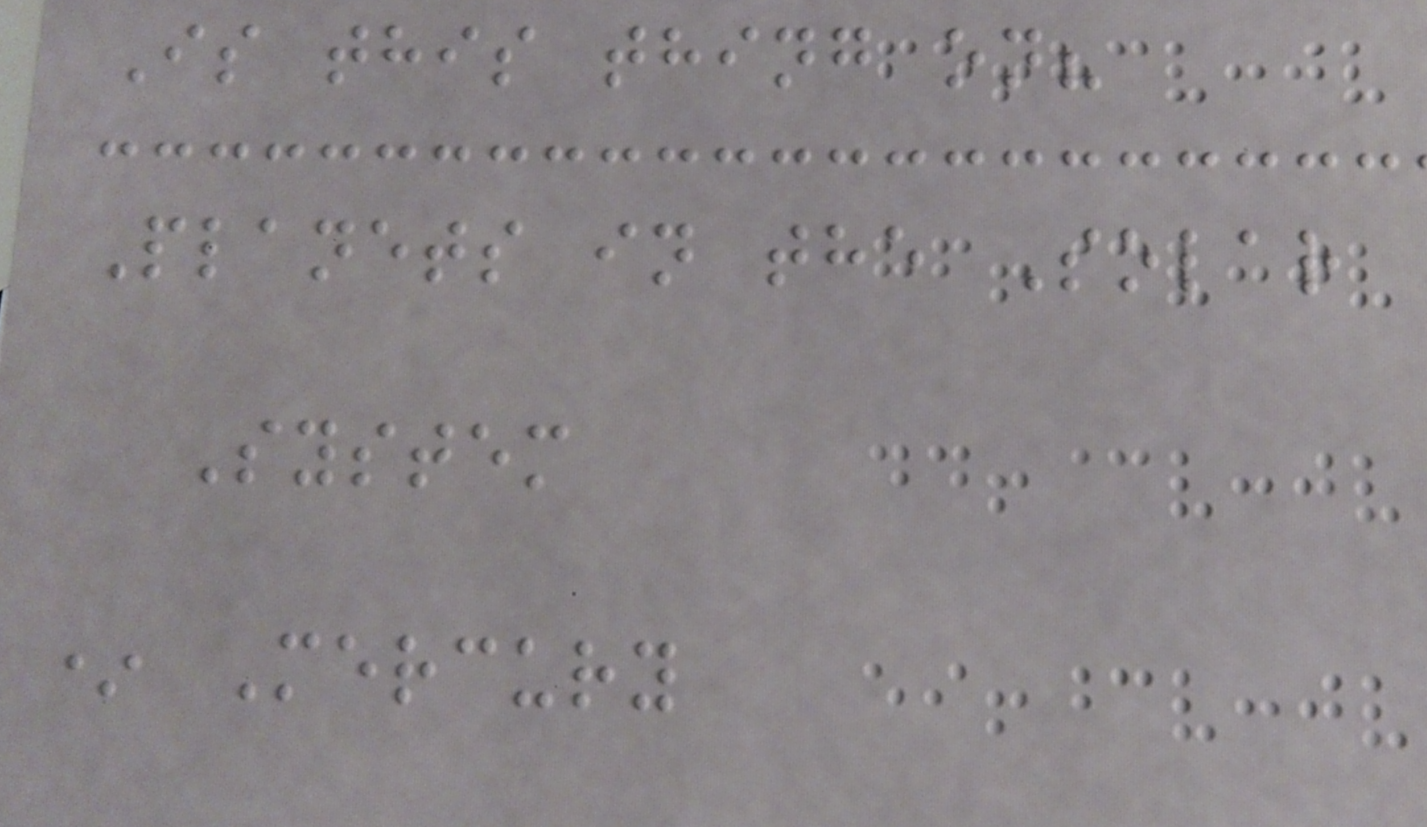Is this thing on?
Planets in the Solar
System
* Mercury
